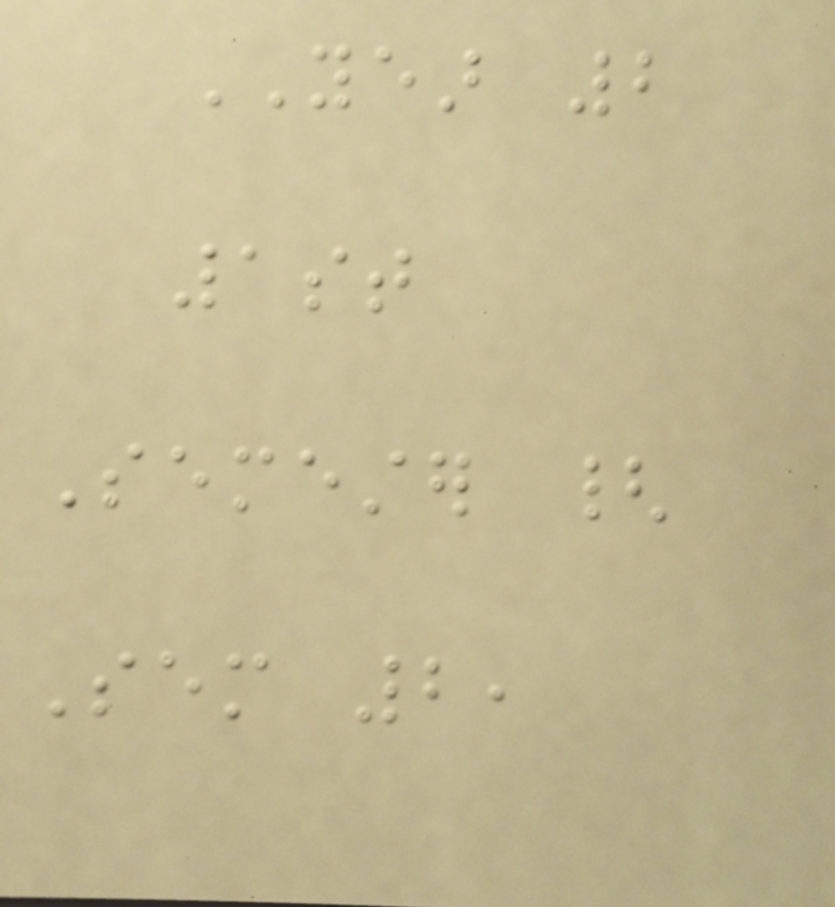YEAR 2
1st
Semester {
Sem 2,
